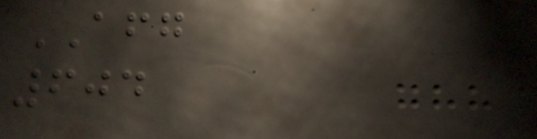AFG
604
